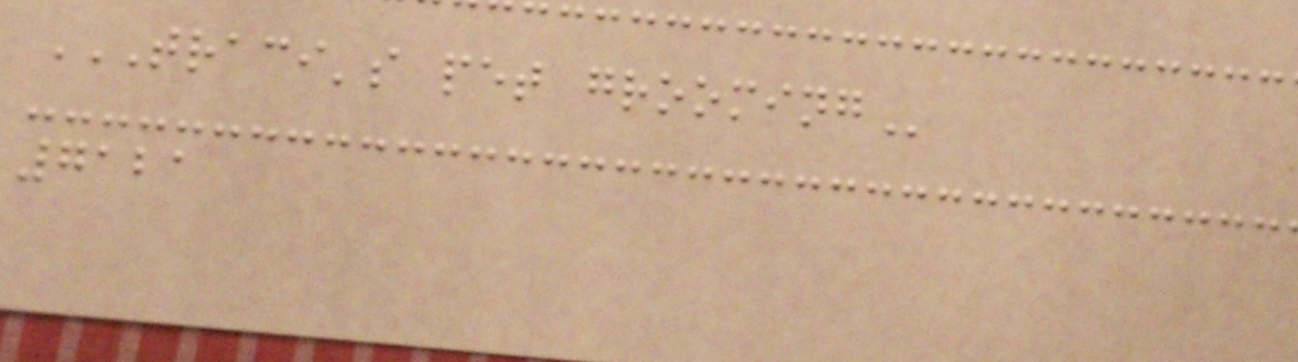TRACI'S PET GROOMING
7121
